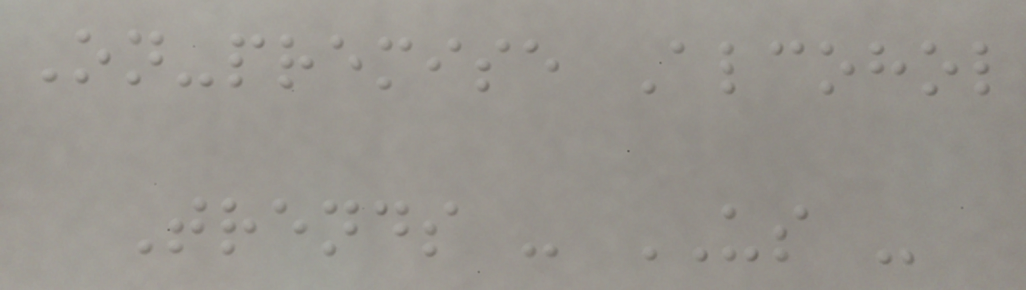On-premise Alcohol
Trends - US -
